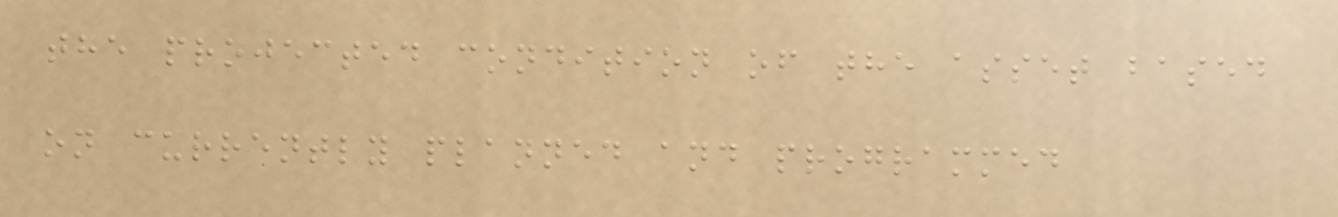the projected condition of the asset based
on currently planned and programmed
